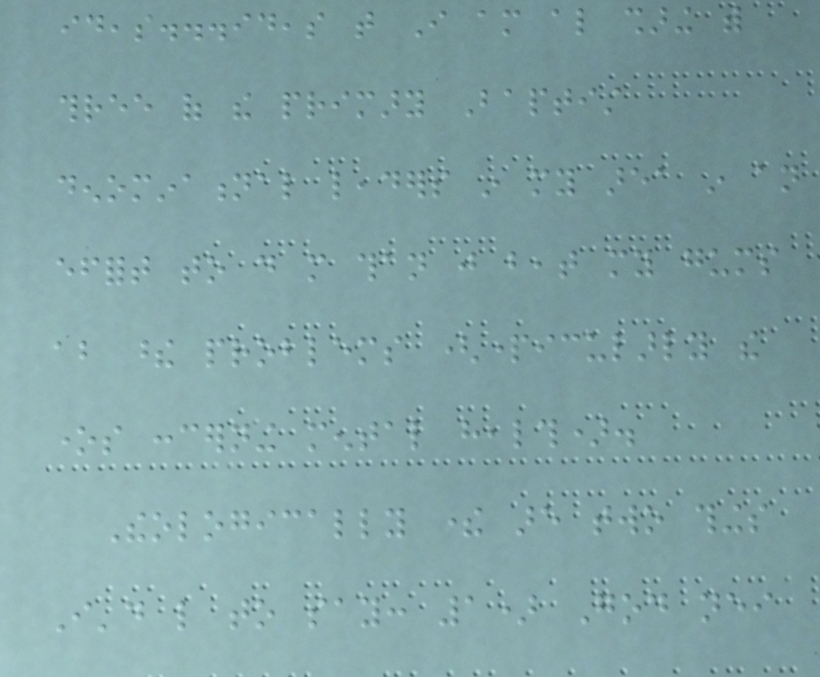ideas...ideas that I am also sharing with
three of the primary Baptist
denominational leaders in my area in an
effort to do more than just beat my gums
about these problems (particularly the
ones concerning mental health).
Theologically there are two things
I'd like to say: 1) God neither
